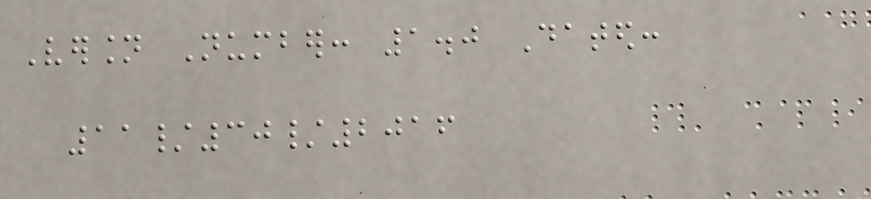Version Number: 1.0 Dated:
11/30/2016
